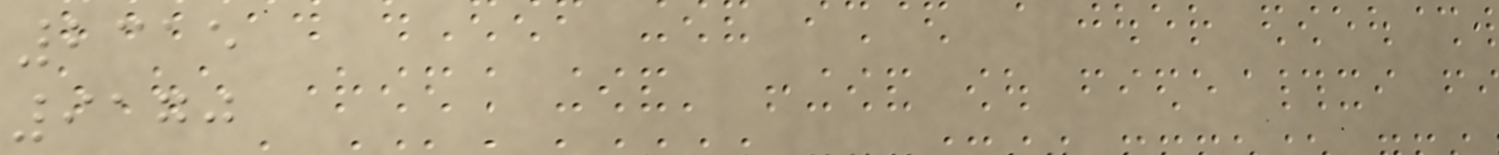2315
9170
